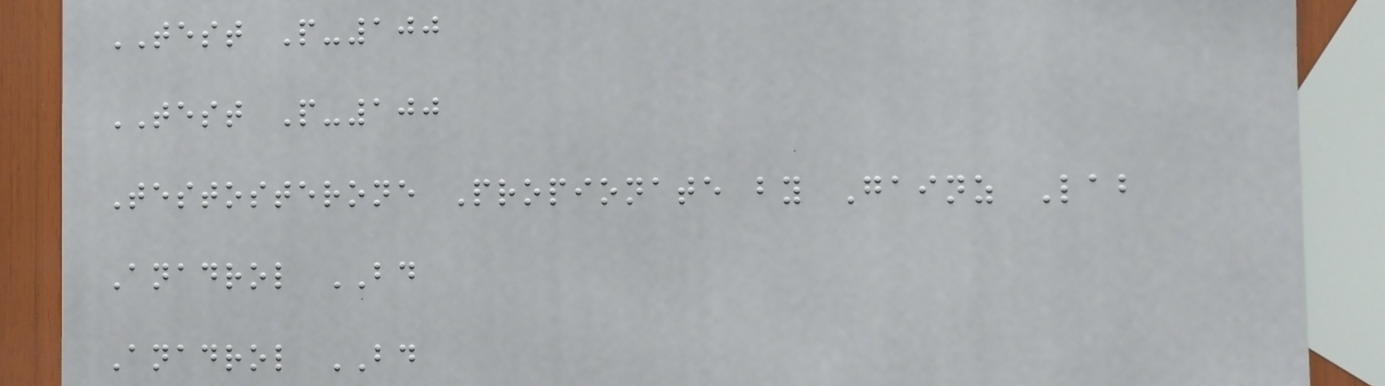TEST P-100
TEST P-100
Testosterone Propionate by Gainz Lab
Anadrol BD
Anadrol BD
